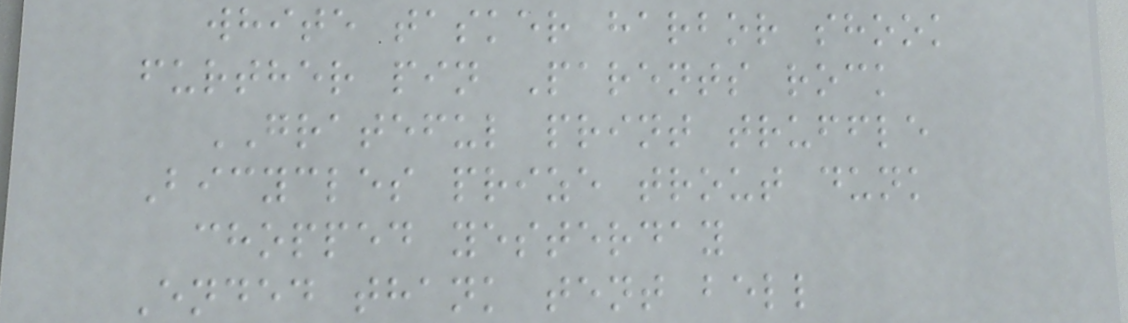white tasker harbor shook
further pin Parents rock
GRATEFUL print truffle
Bicycles prize trout dunk
chopped yesterday
Ended thank tent bell
